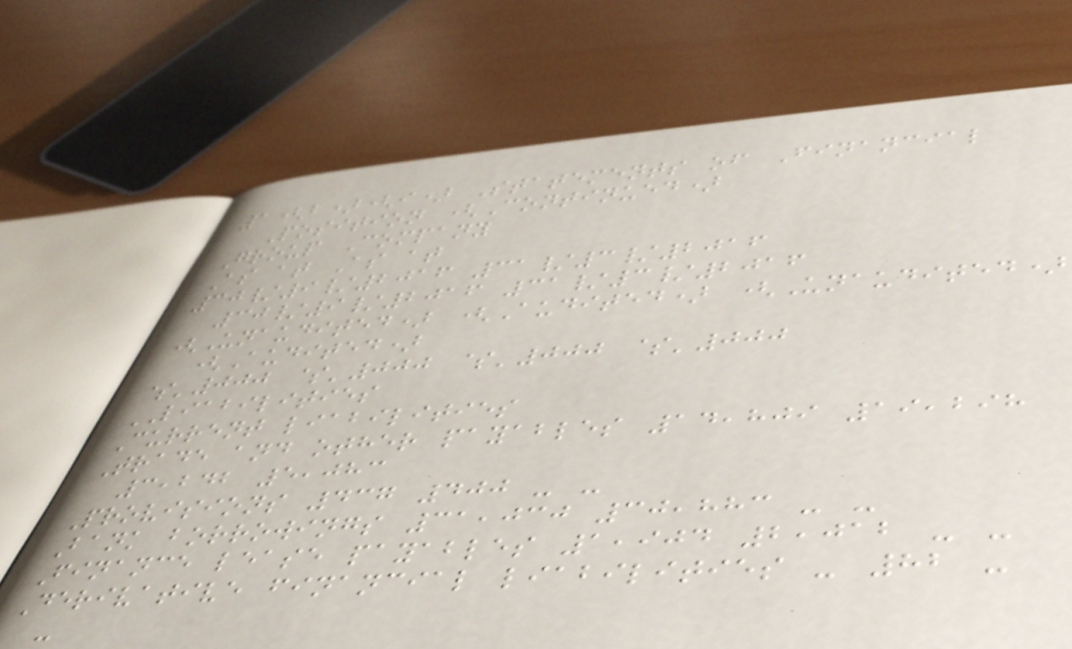1(b)(i) Statements of Financial
Position (Continued)
Group Company
As at As at
30/9/2016 31/3/2016
30/9/2016 31/3/2016
(Unaudited) (Audited) (Unaudited)
(Audited)
$'000 $'000 $'000 $'000
LIABILITIES
Current liabilities
Trade and other payables 14,809 19,298
3,242 5,083
Provisions 437 400 - -
Bank borrowings 31,030 30,883 - -
Finance lease payables 1,904 2,012 - -
Derivative financial liabilities - 82 -
-
